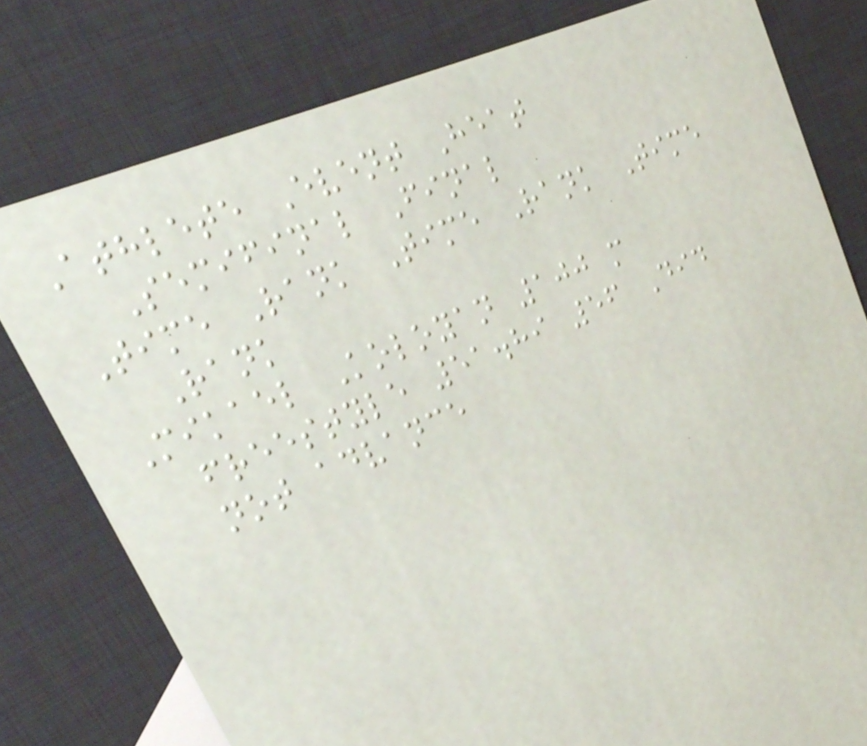Athlete Event Heat
Semifinal Final
Time Rank Time Rank Time
Rank
Mikael Koloyan 100 m
freestyle 51.89 56 Did
not advance
